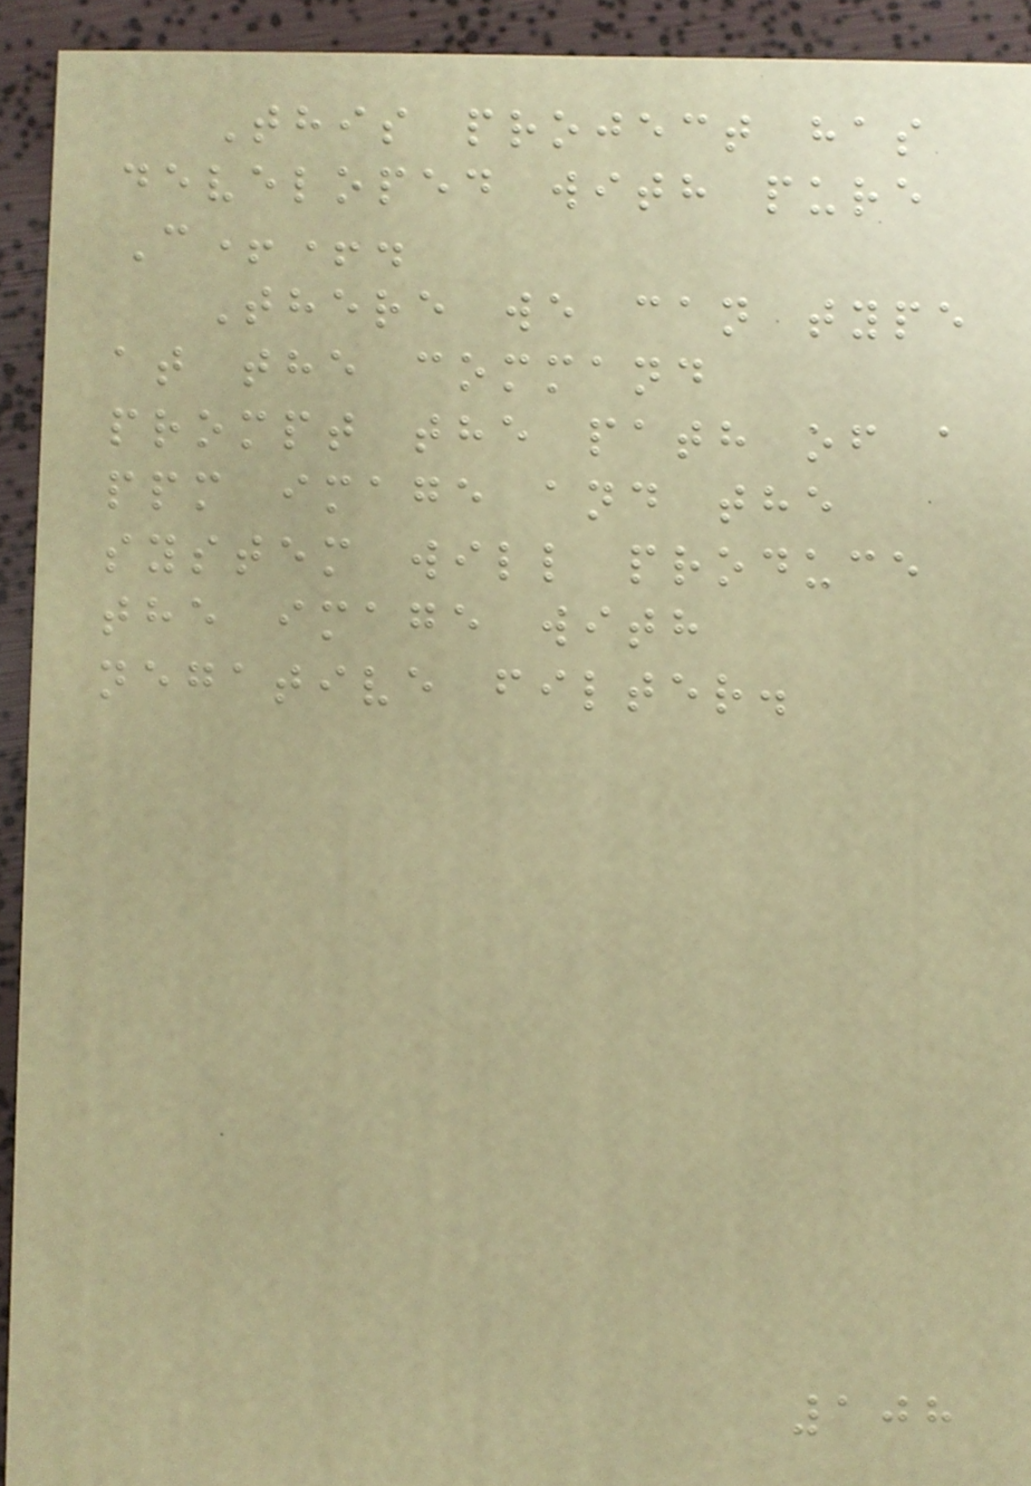This project has
developed with pure
C++.
There we can type
at the command
prompt the path of a
ppm image and the
system will produce
the image with
negative filter.
108
